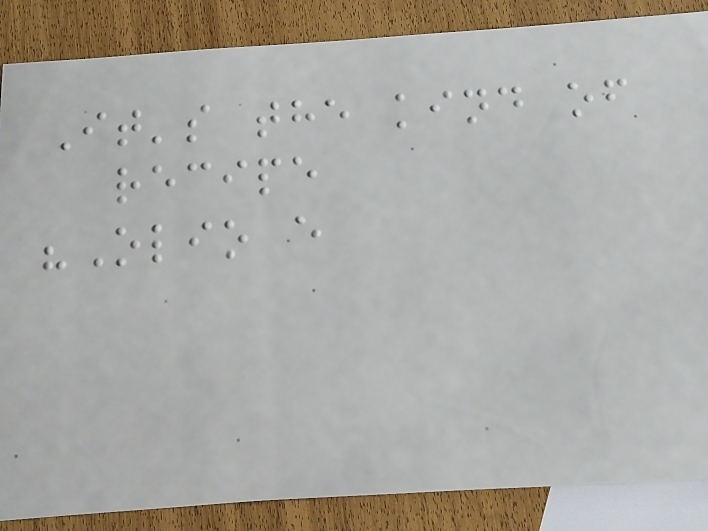It's the kind of
recipe
"Olio e
